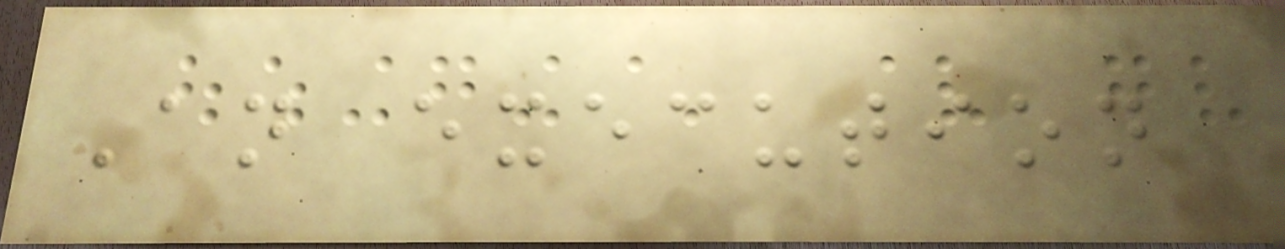An execution
